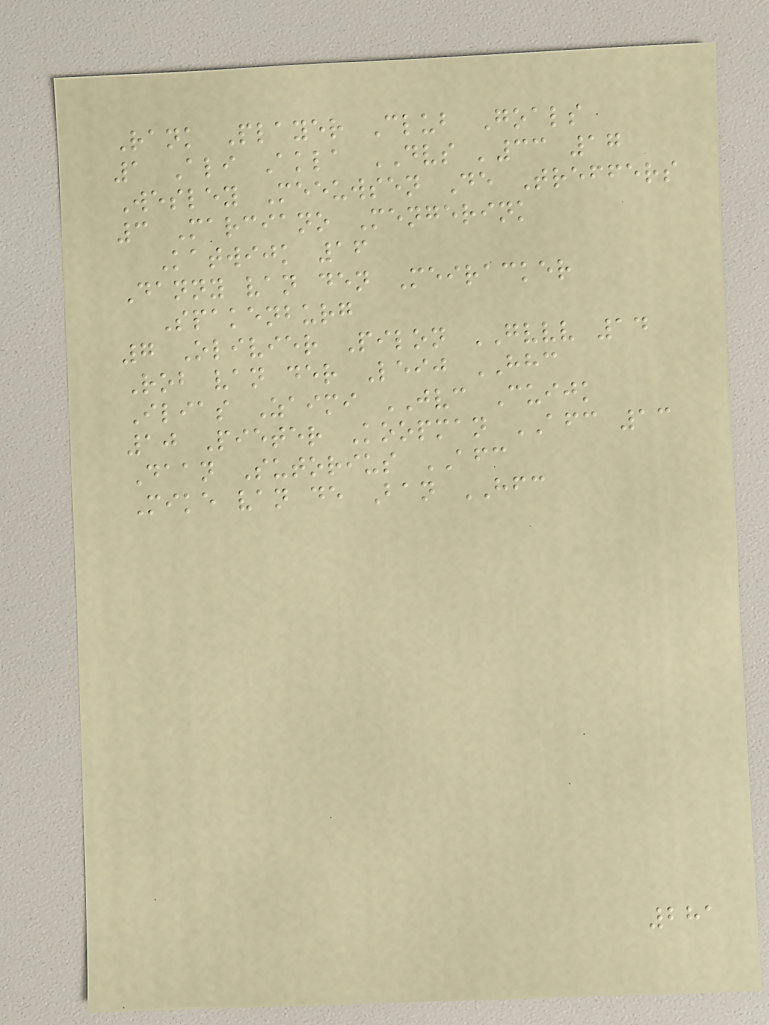Rank Player Club Goals
1 Ali Akla DVS '33 17
Wesley Meeuwsen De Treffers
3 Marciano Mengerink
Katwijk 16
Danny van den Meiracker
Spakenburg
7 Olivier Pilon GVVV 14
Rob van der Leij HHC
Ilias Zaimi JVC Cuijk
10 Pieter Koopman AFC 13
Daan Sutorius AFC
Mike van de Ban HFC
281
